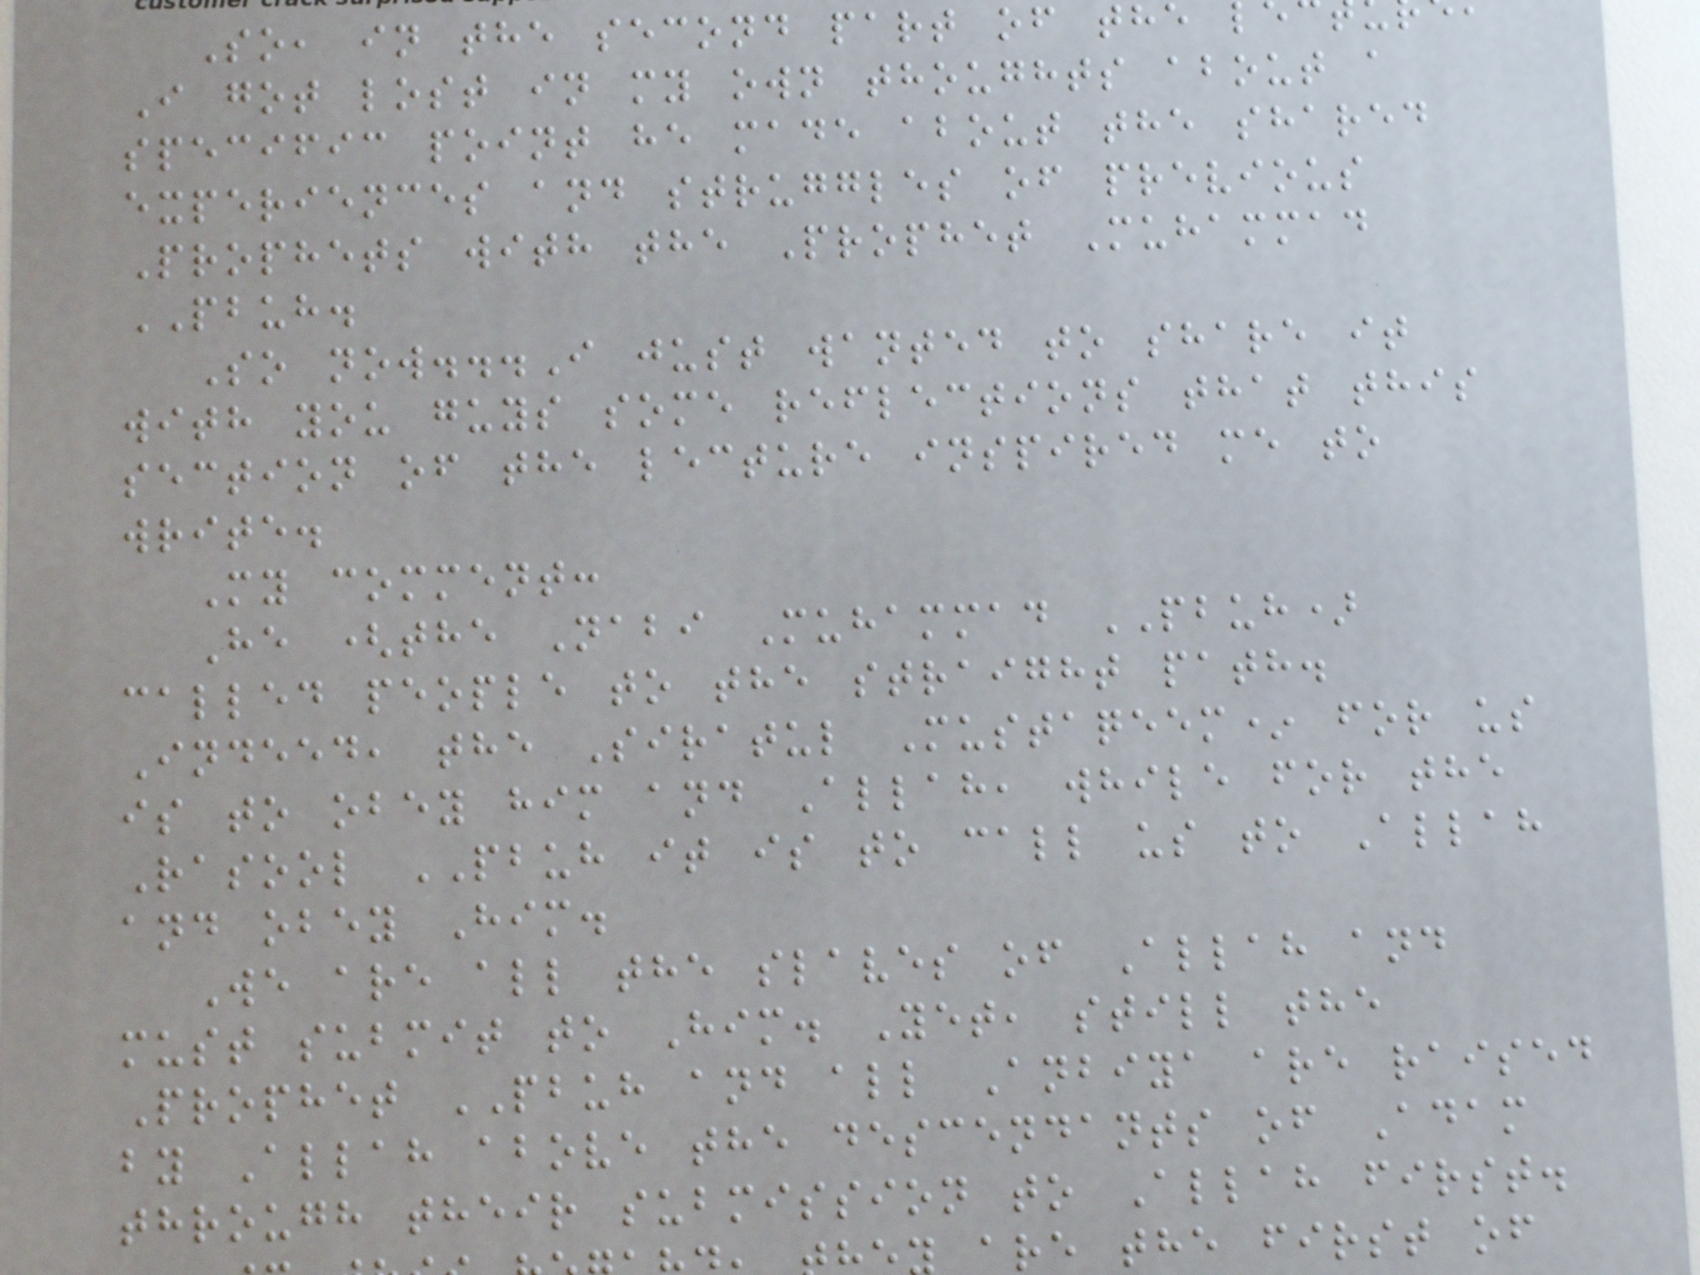So, in the second part of the
I got lost in my own thoughts about a
specific point he made about the shared
experiences and struggles of previous
Prophets with the Prophet Muhammad
PBUH.
So now...I just wanted to share it
with you guys some reflections that this
section of the lecture inspired me to
write.
My comment:
He (the Nabi Muhammad PBUH)
called people to the straight path.
Indeed, the Siratul Mustaqeem* for us
is to obey him and Allah, while for the
Rasool PBUH it is to call us to Allah
and obey Him.
We are all the slaves of Allah and
must submit to Him. Yet, still the
Prophet PBUH and all Anbiya are raised
by Allah above the descendants of Adam
through their submission to Allah first.
are the first of
